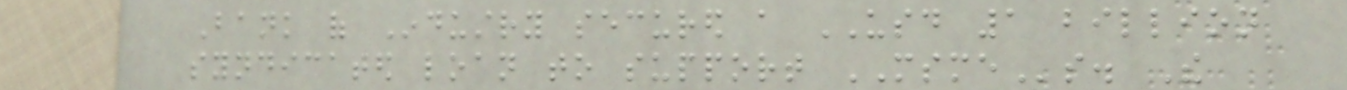Bank of Industry secured a USD 1 billion
syndicated loan to support MSMEs. The
